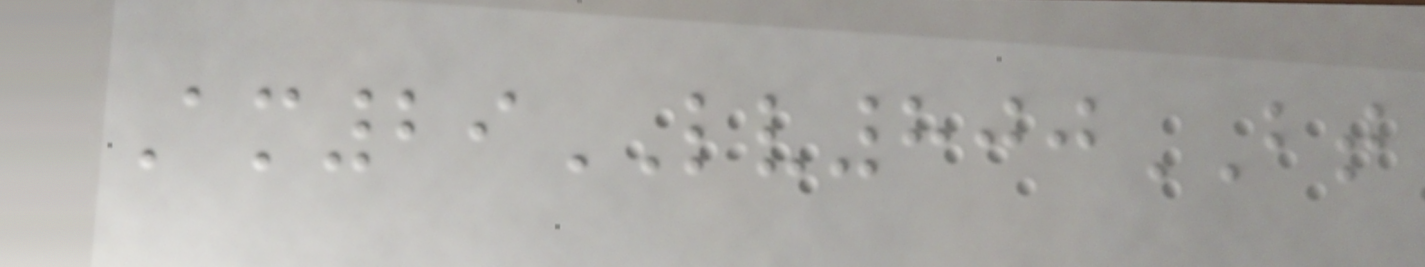Am29LV800BT
